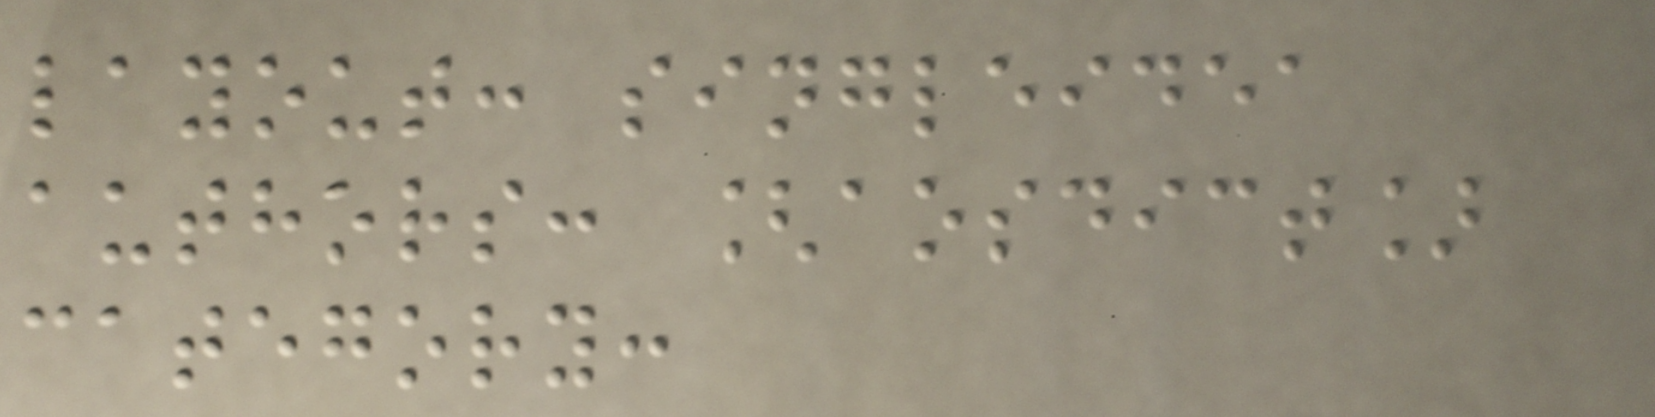layout: singleidea
authors: [aosdict]
category:
